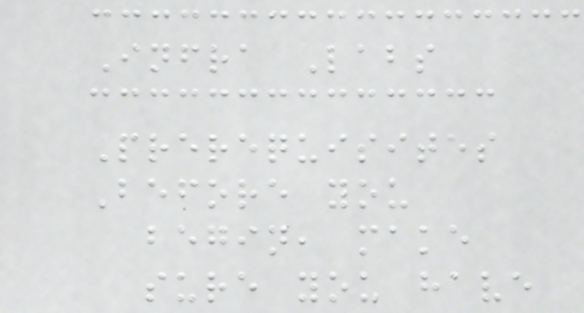Infra Labs
Prerequisites
Before you
begin, make
sure you have
